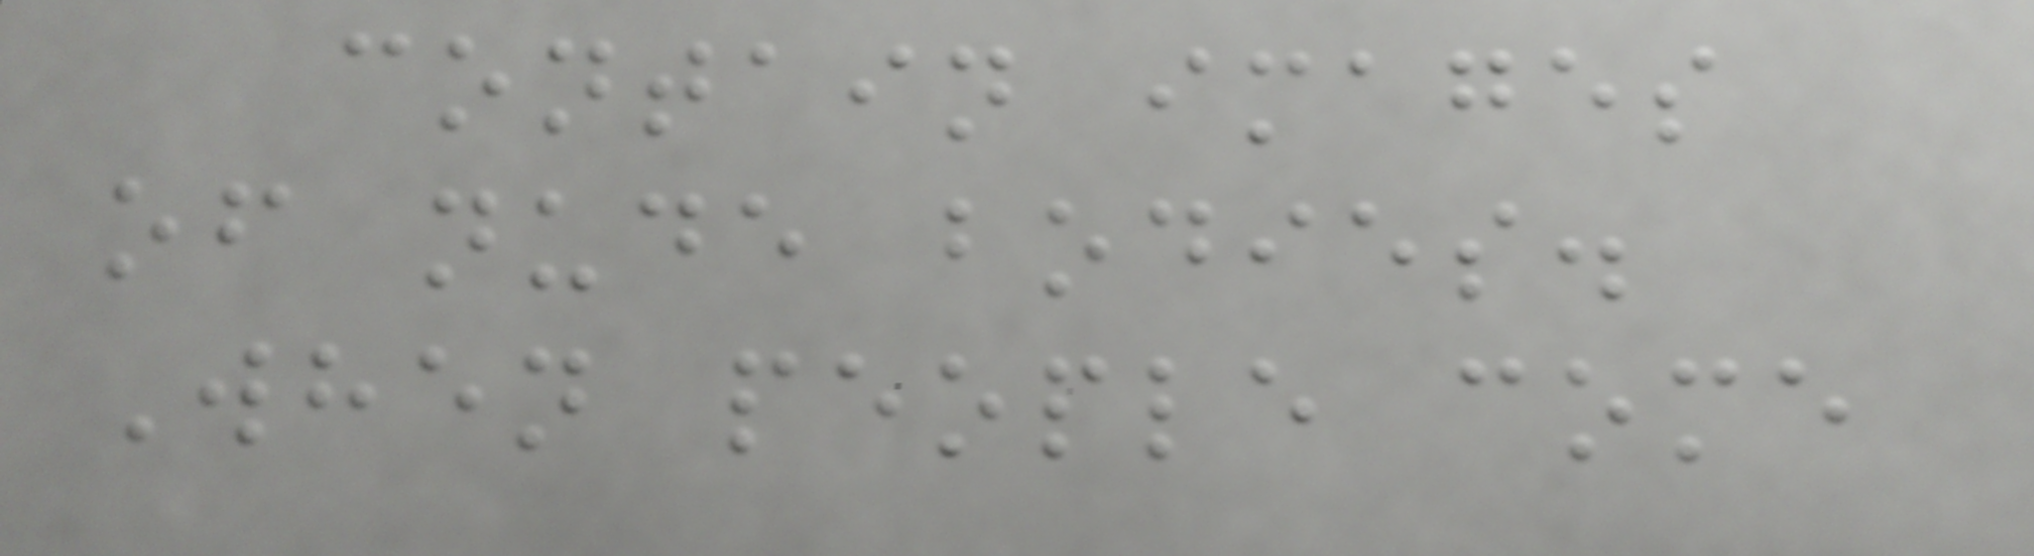contain images
of nude bodies.
When people come
